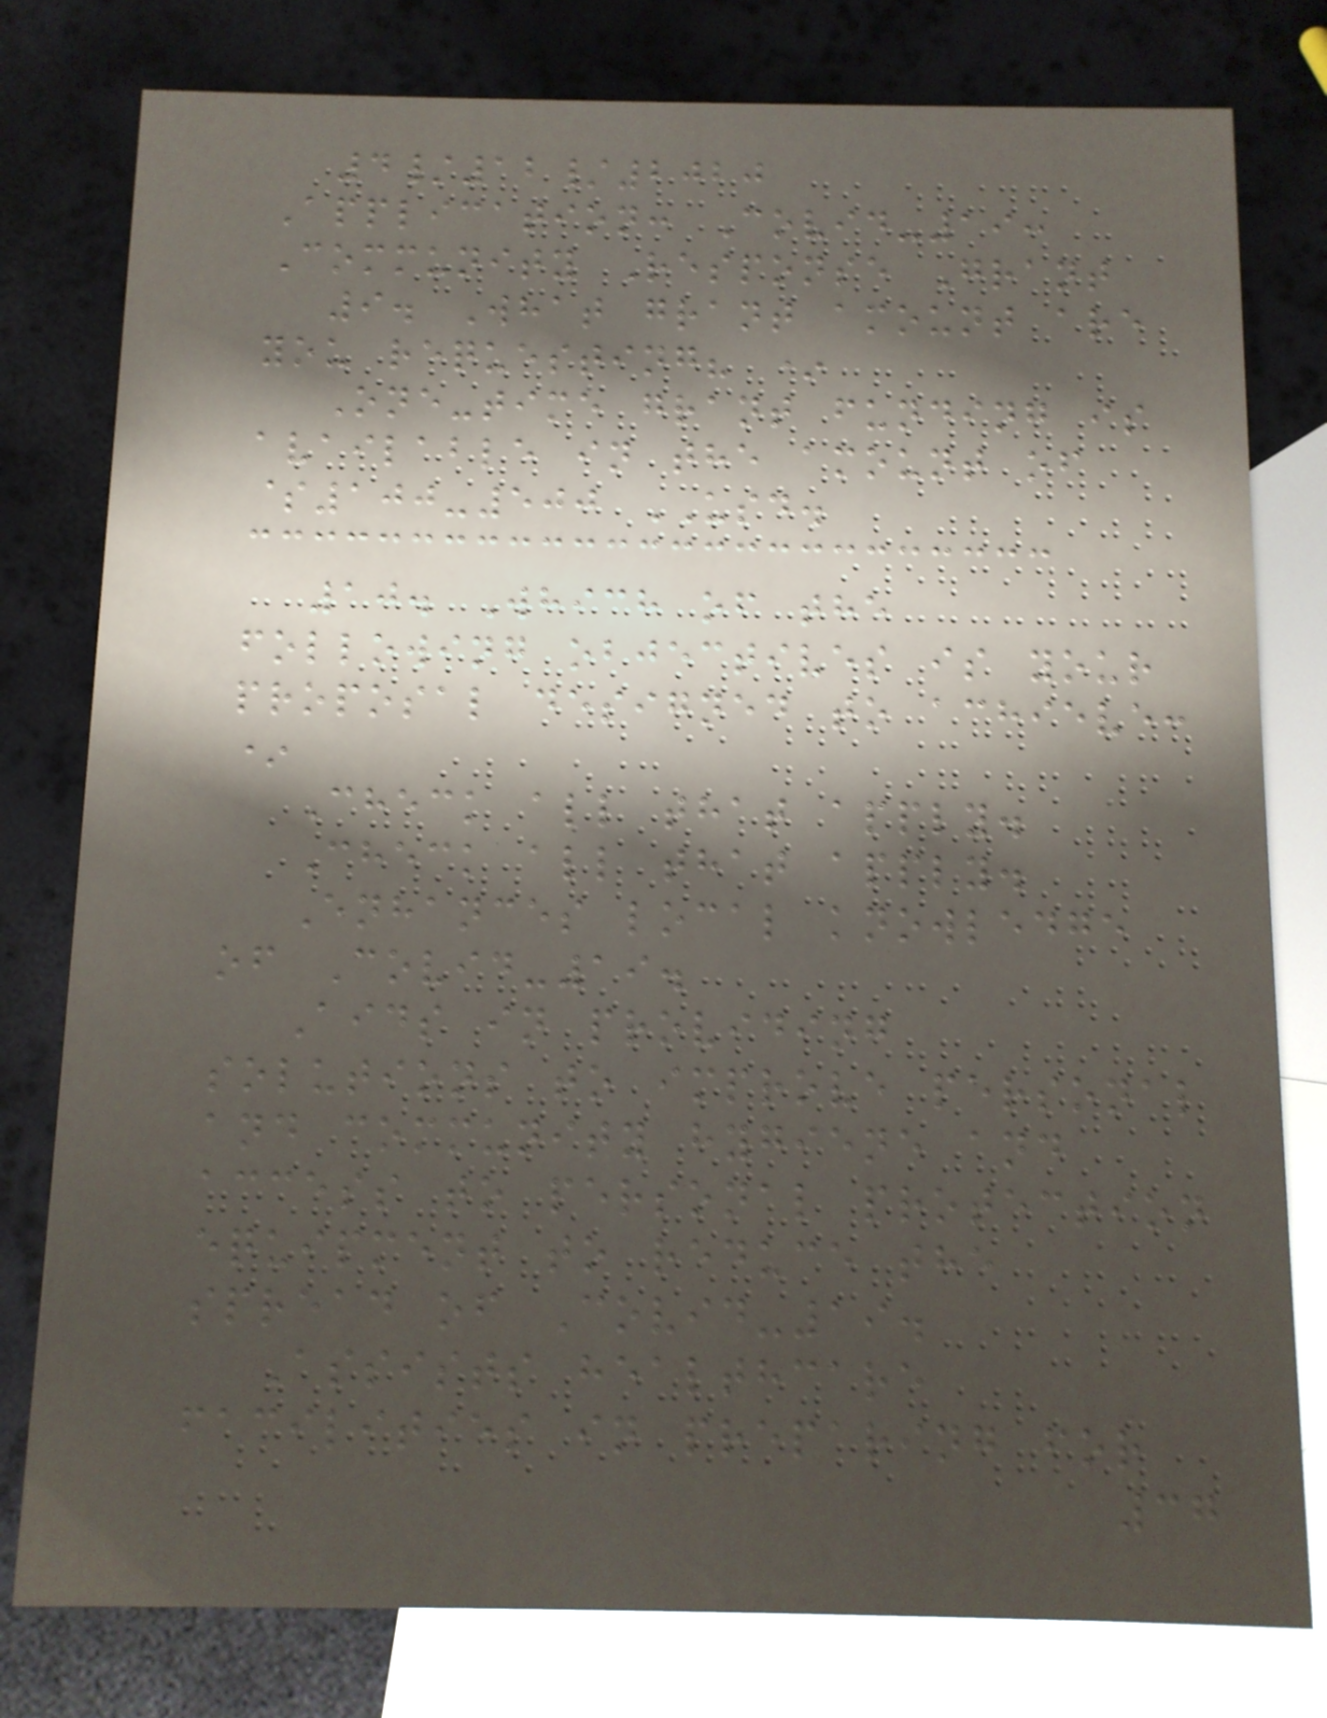4/12/2020
Application: Covid-19:
Community Response Grant
9. What grant amount are
you requesting? *
One-time grant funding is
available in the amount of
$100-500 USD.
10. Which of the
following objectives is your
proposal designed to achieve:
*
Check all that apply.
Check all that apply.
Enhances local knowledge
of Covid-19.
Aids in providing
solutions to improve personal
and community hygiene and
access to personal protection
equipment to reduce the
spread of Covid-19.
Assists healthcare
facilities in preparing for
37
